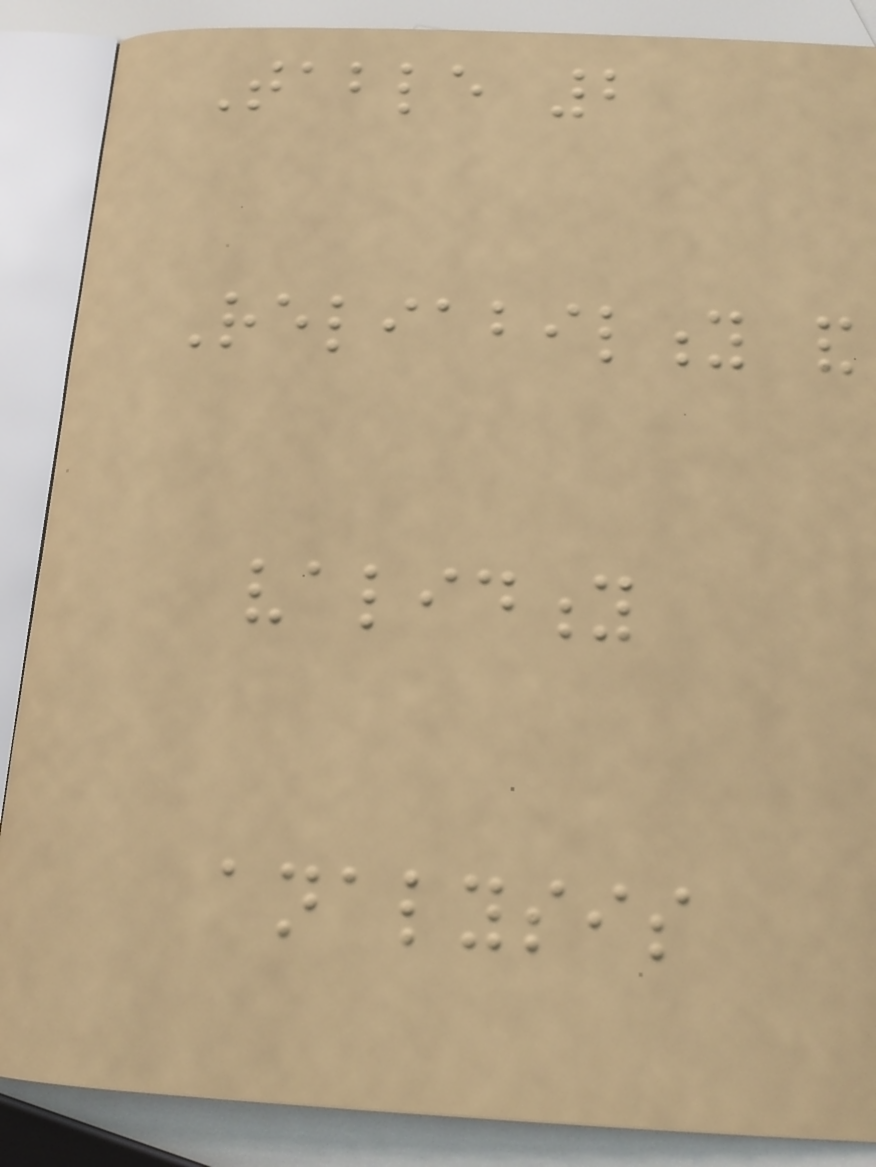Table 2
Reliability and
validity
analysis
